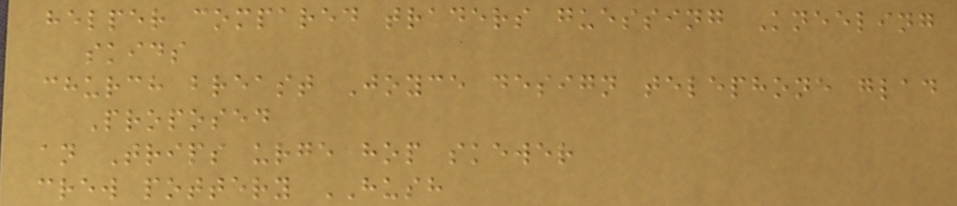helper compared traders guessing Kneeling
skids
church breast Joyce design telephone glad
Proposed
an Trips urge hop skewer
crew pottery HUSH
